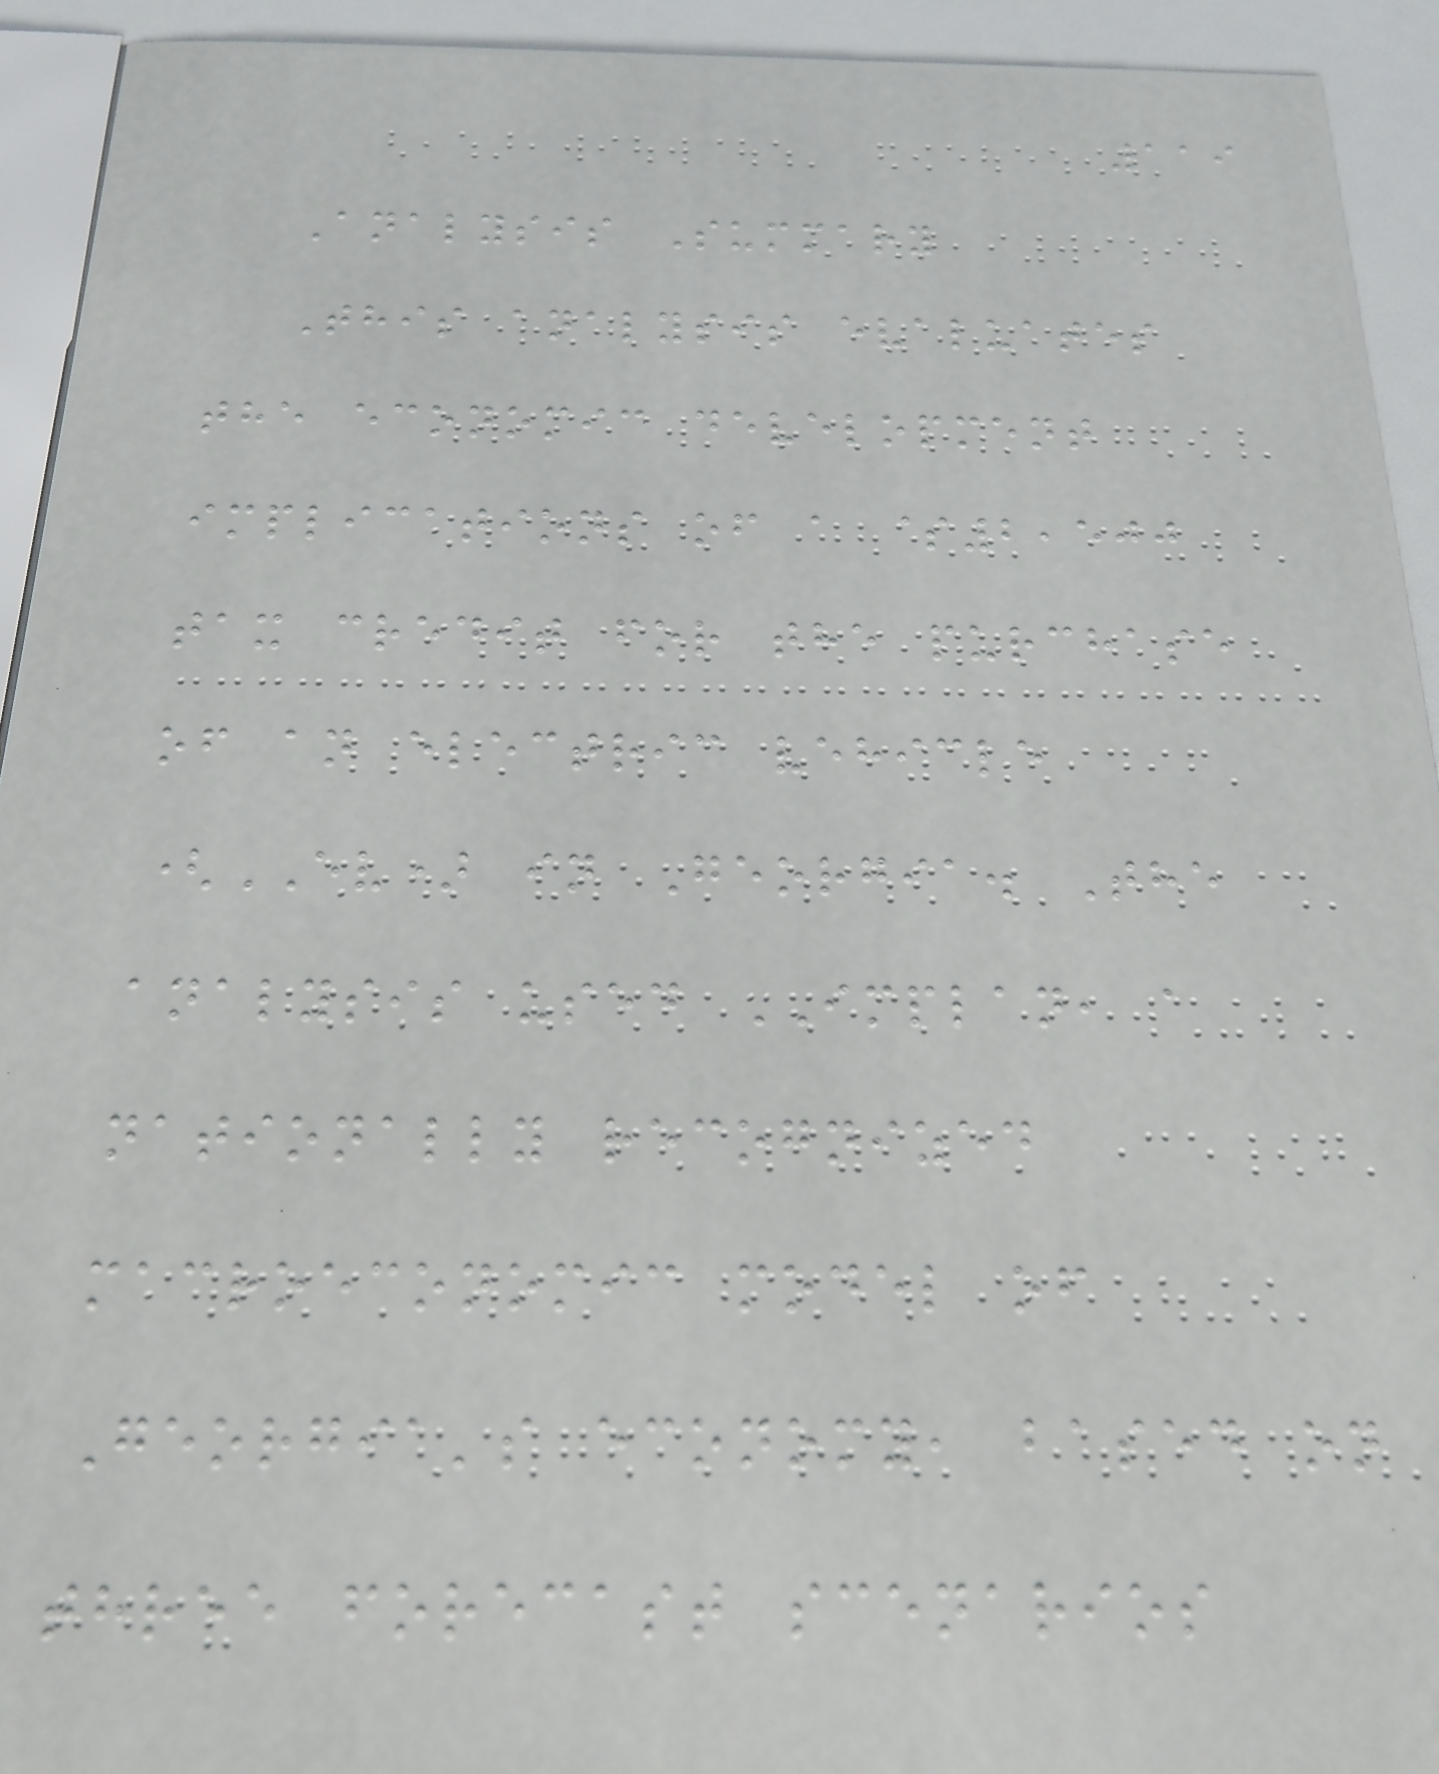119
Analysis Summary
This analysis evaluates
the economic development
implications of a $2,500
tax credit for the purchase
of an electric vehicle
(EV) in Georgia. The
analysis used IMPLAN, a
nationally recognized
macroeconomic model of
Georgia's economy, based on
three forecast scenarios
